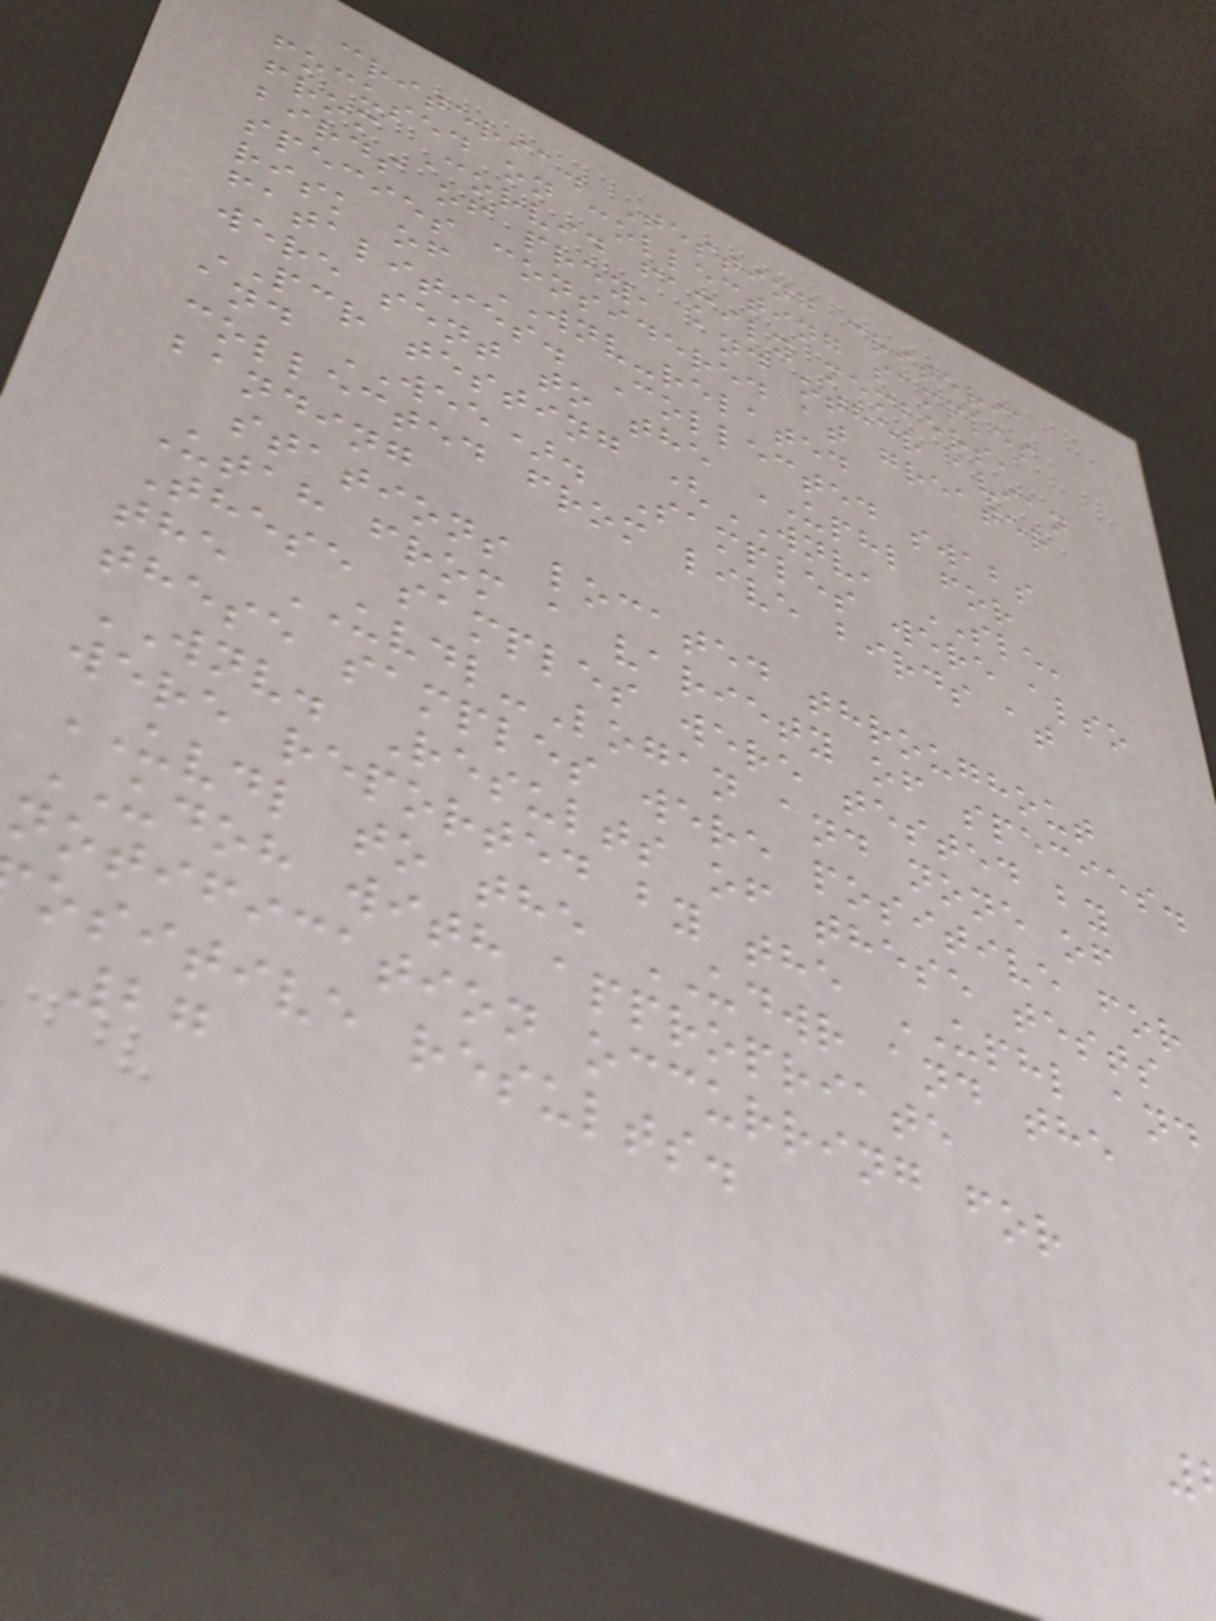criteria. Testing criteria
focused on collecting samples
from Corvid family members,
birds of prey, and other avian
species considered at greater
risk of WNV-related
fatalities. Collected swabs
were sent to the UPHL for
PCR testing (WNV, SLE,
and WEE). Samples were also
collected from live birds at
banding
stations located throughout
Utah from a variety of species.
These samples were tested by
the UVDL-Logan and none of
these samples were positive for
WNV. Results of these tests
were reported by the UPHL and
UVDL to the UDWR and the
UDOH with appropriate
notification occurring for
ositive results.
27
